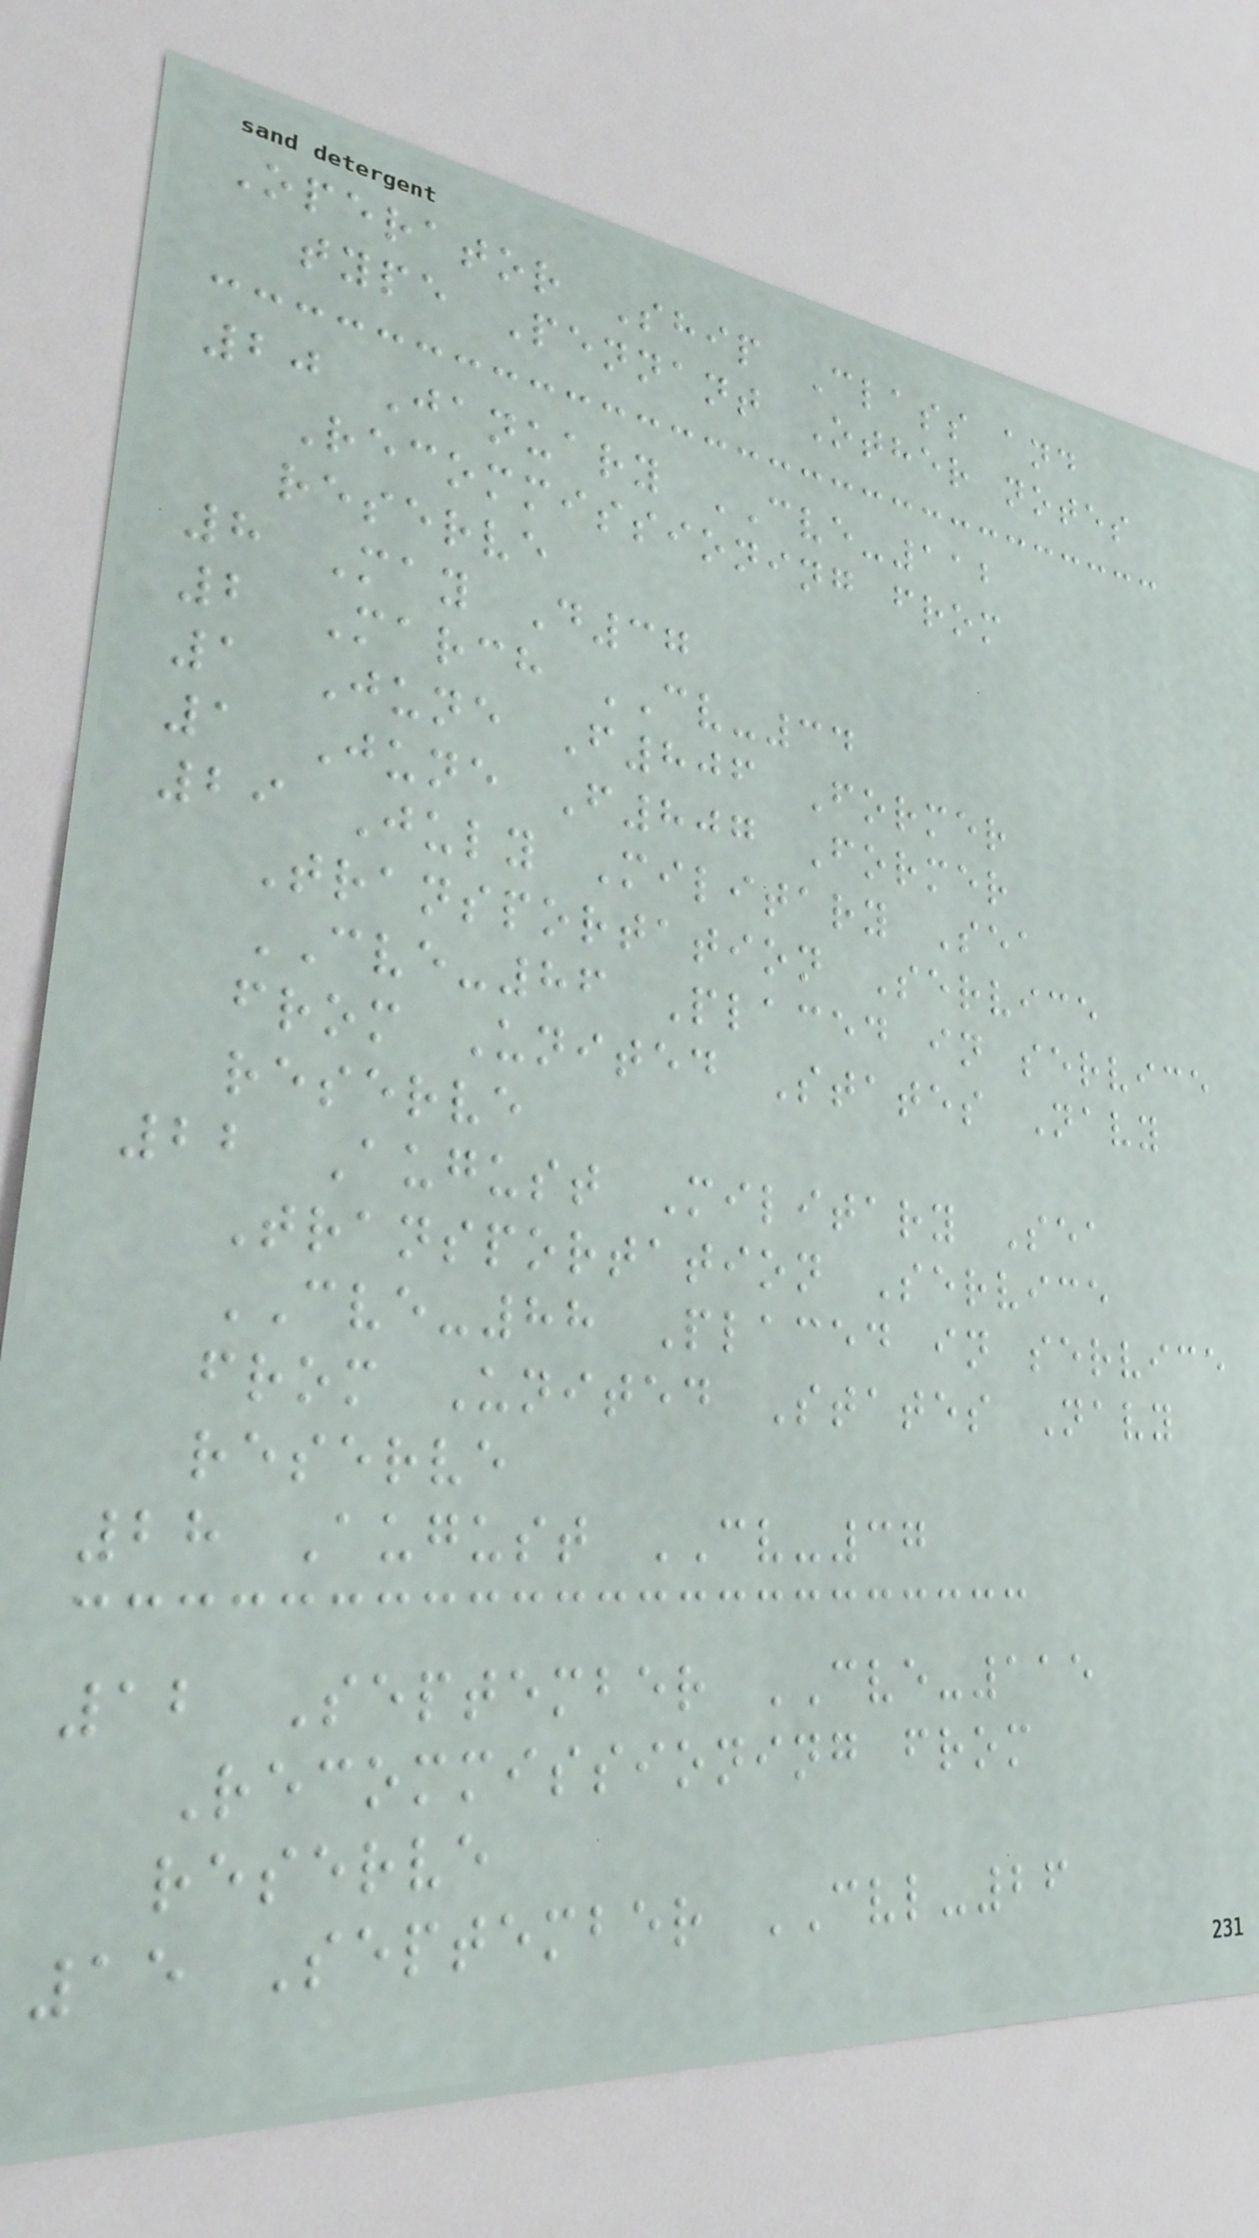Operator Ship Class and
type Pennant Other notes
20 January CVE-112
Recommissioning from
reserve
8 May D37
2 March CV-34
1 June F806 Former
1 June F807 Former
29 July Military Sea
Transportation Service
CVE-86 Placed in service
from United States Navy
reserve
22 August Military Sea
Transportation Service
CVE-88 Placed in service
from United States Navy
reserve
28 August CV-37
12 September CVE-115
Recommissioning from
reserve
15 September CVL-26
